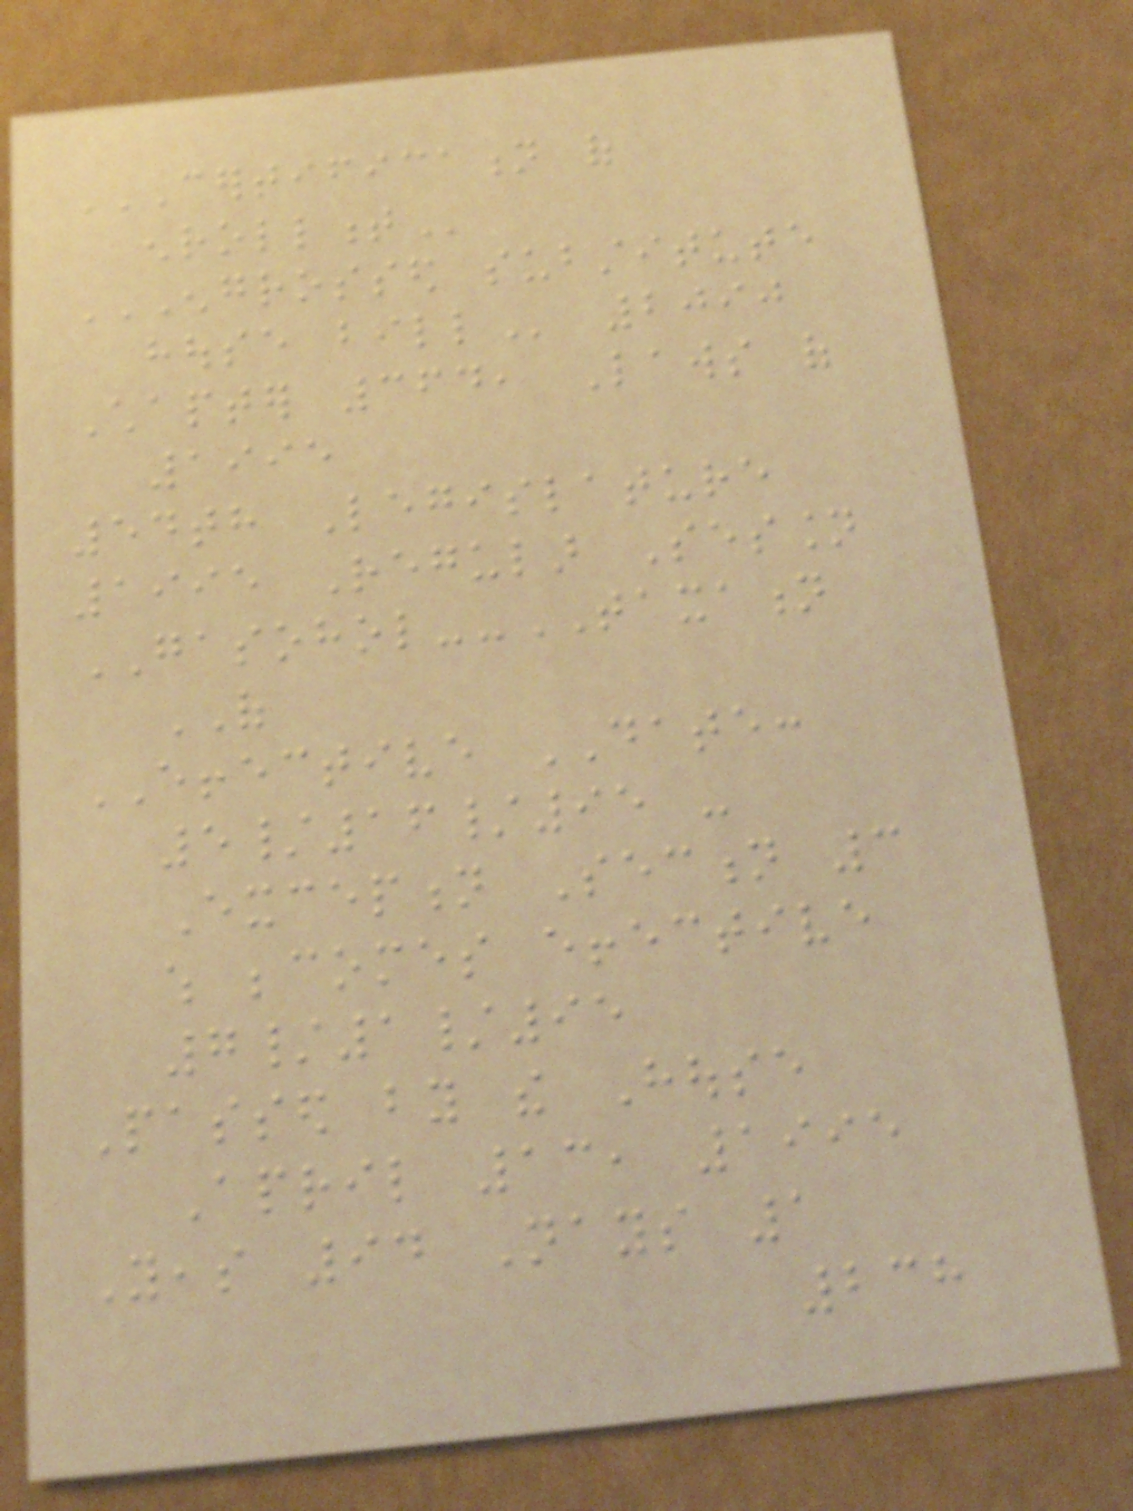CERTIFICATION OF
ENROLLMENT
ENGROSSED SUBSTITUTE
HOUSE BILL 2090
Chapter 364, Laws of
1995
54th Legislature
1995 Regular Session
GASOHOL--TAXATION
OF
EFFECTIVE DATE:
5/16/95 -
Exception Section 3
which becomes effective
7/1/95
Passed by the House
April 13, 1995
Yeas 94 Nays 1
238
